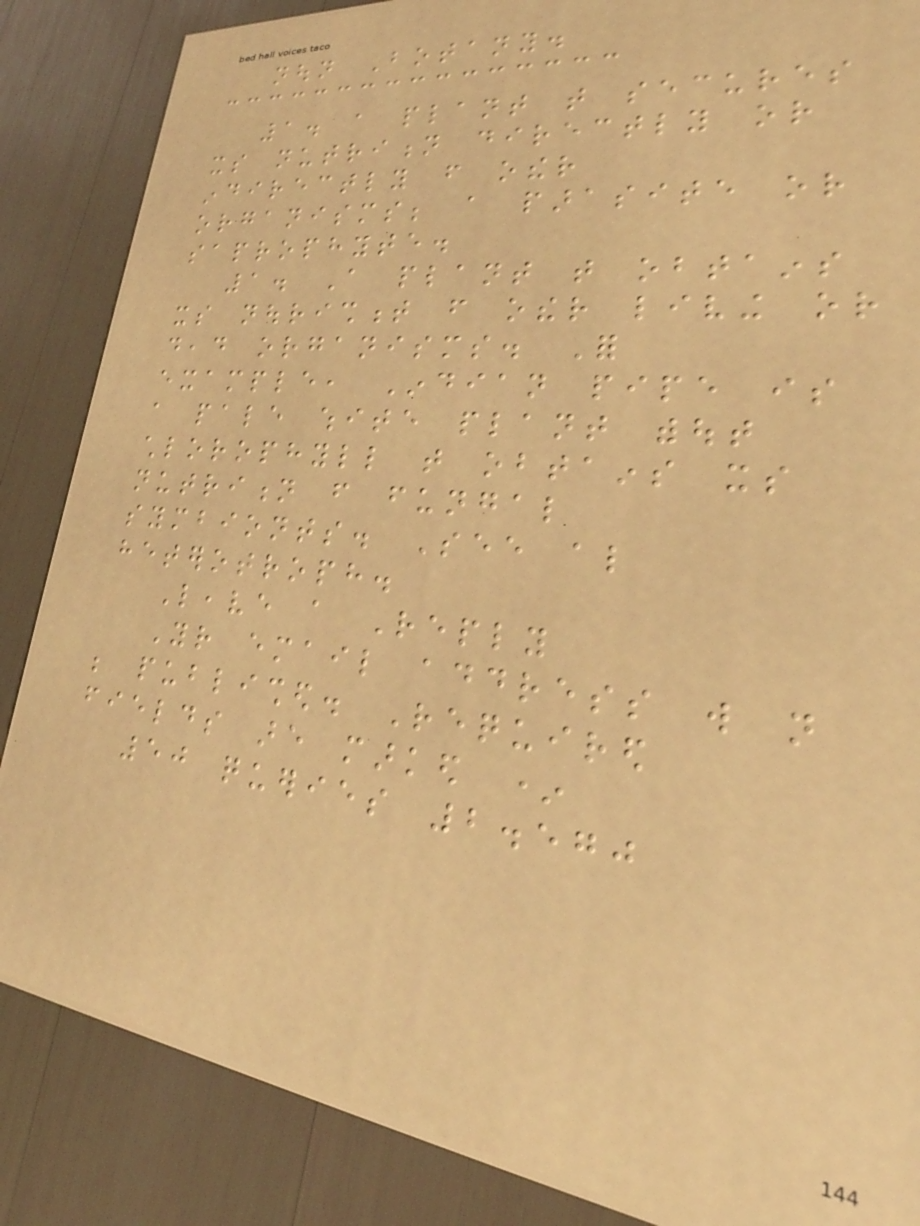noun Botany.
1. a plant that secures
its nutrition directly or
indirectly from other
organisms; a parasite or
saprophyte.
1. A plant that obtains
its nourishment from other living or
dead organisms. For
example, Indian pipe is
a pale white plant without
chlorophyll that obtains its
nutrition from fungal
symbionts. See also
heterotroph.
Leave a Reply
Your email address will not
be published. Required
fields are marked *
50 queries 2.570
